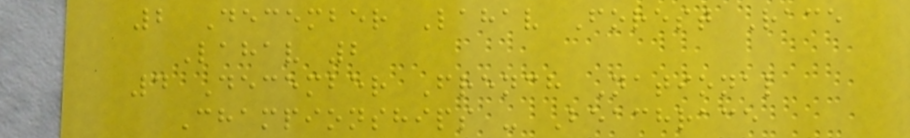2 December Lahav Forest Race
Lahav 2
4 December French National
Championships - Beachrace
